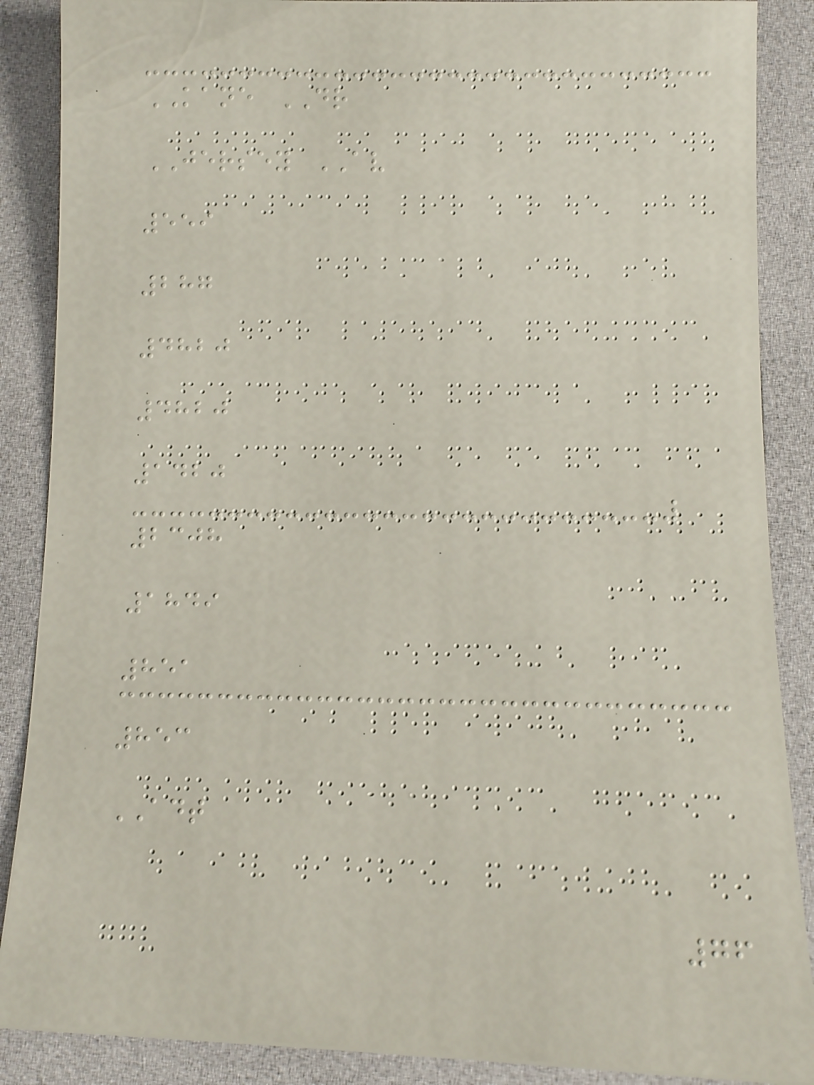KANE DR
JERSEY AV
559
287
4820
4820
1420
2308
1849
851
853
ADT
76
